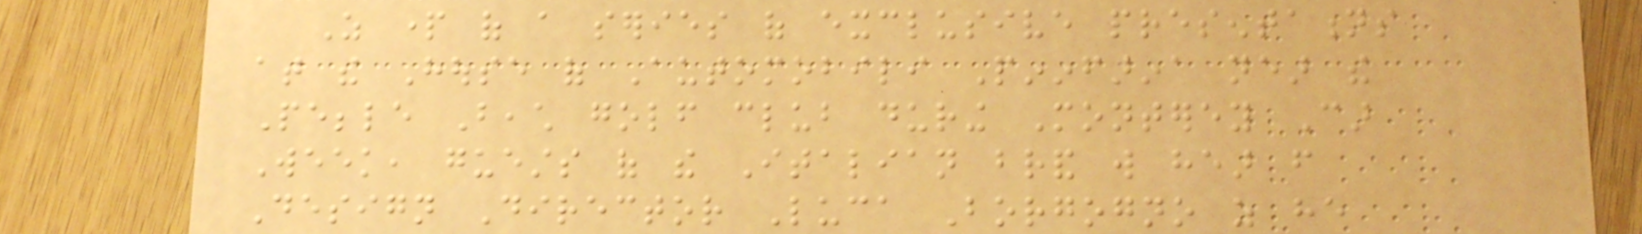As part of a series of exclusive presentations
at the House of Automobili Pininfarina near the
Pebble Beach golf club during Monterey Car
Week, guests of the Italian brand will hear from
Design Director Luca Borgogno as he
